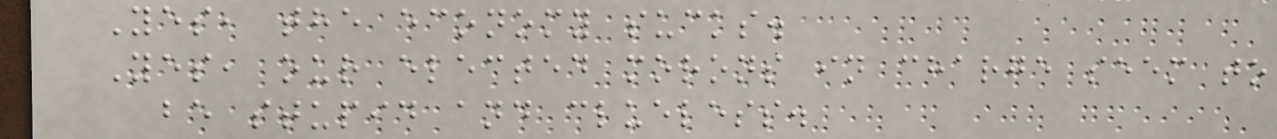Yes, the economy sucks.
Yes, our elected morons in charge seem to
be stupid and clueless.
